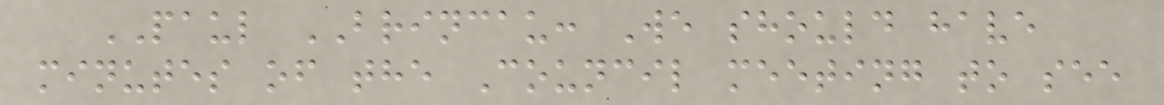PAUL BRINCAU: We should have
minutes of the Council meeting to see
